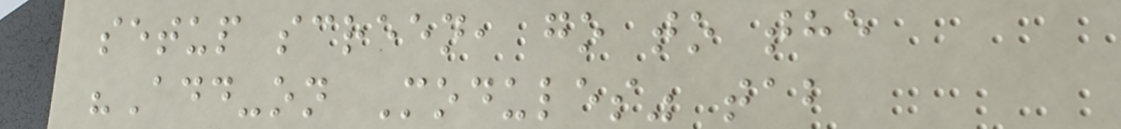setup screen, go to the
"Add-on Modules" tab
